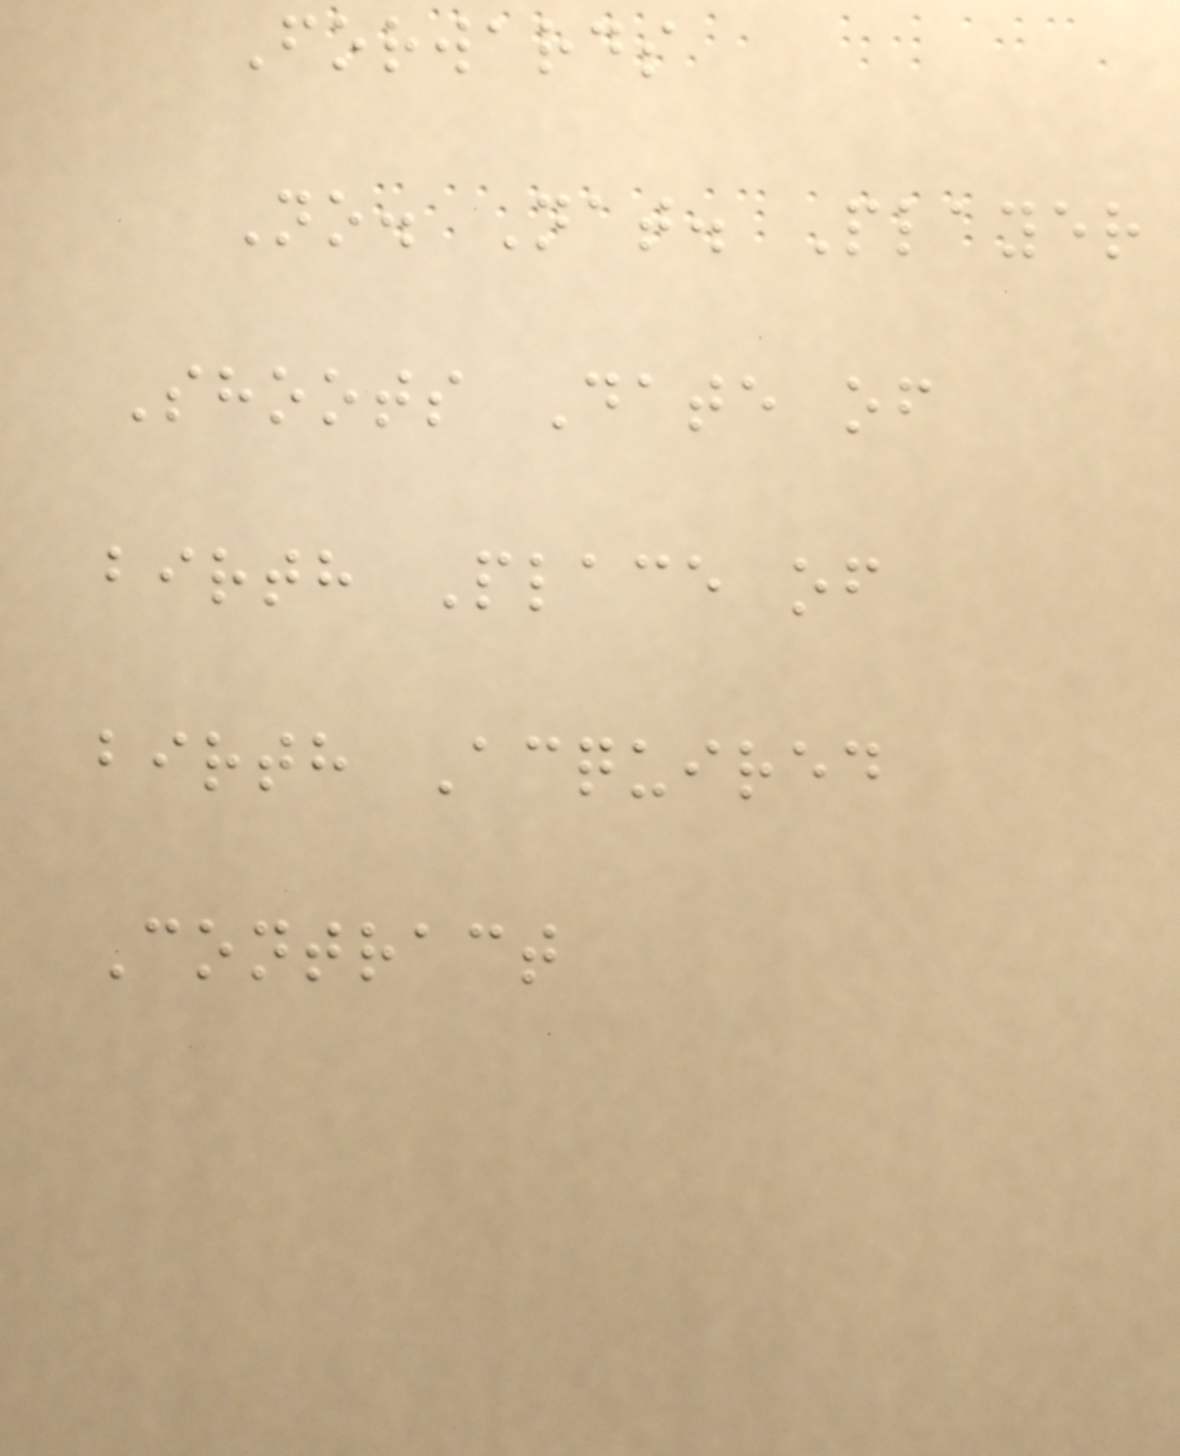Forwards
No. Nat. Player
Shoots Date of
birth Place of
birth Acquired
Contract
